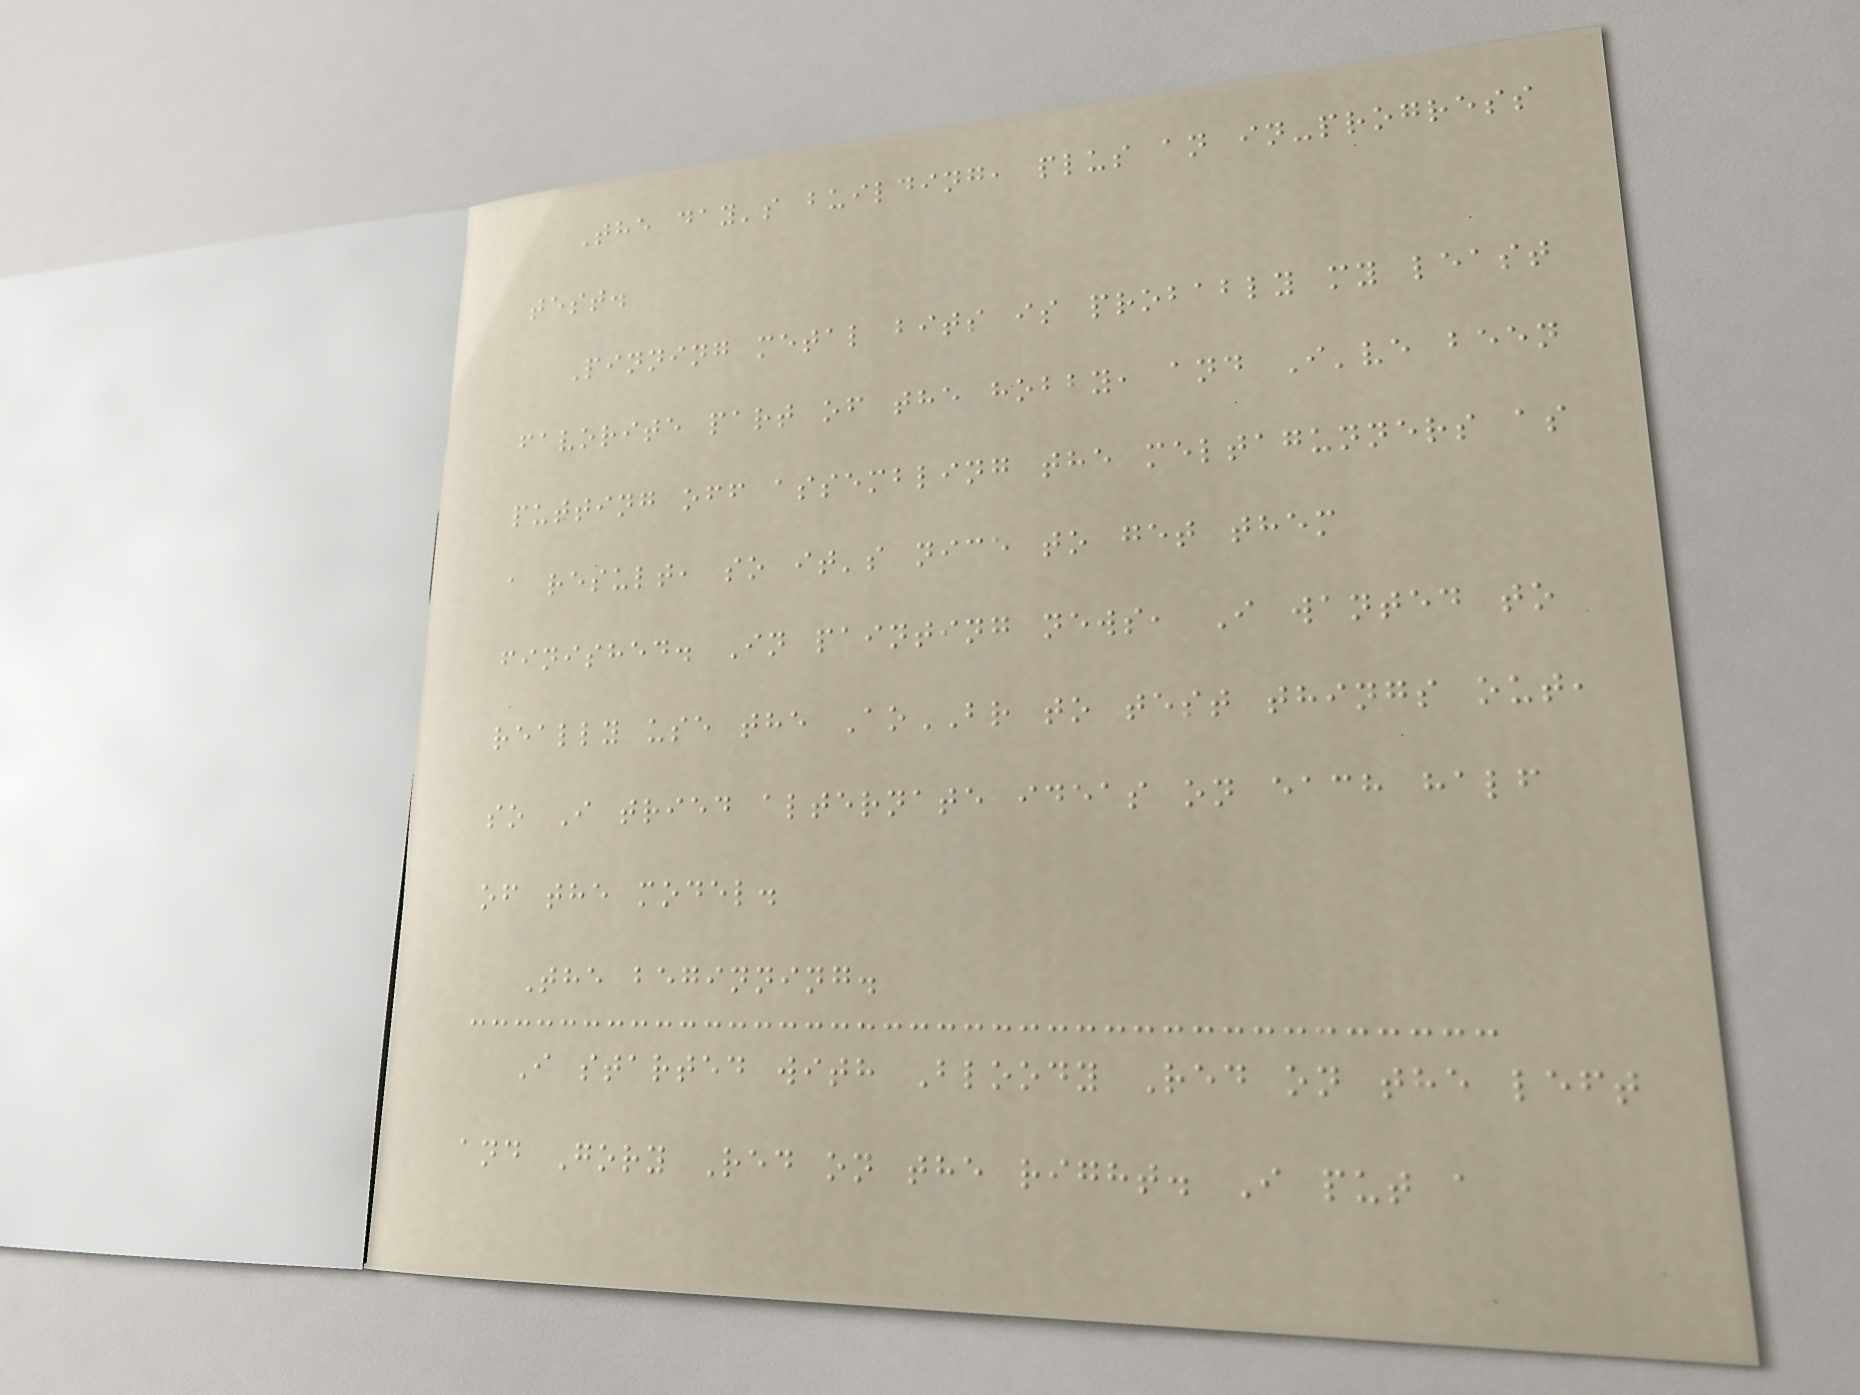The day's building, plus an in-progress
test.
Pinning metal bits is probably my least
favorite part of the hobby, and I've been
putting off assembling the meltagunners as
a result, so it's nice to get them
finished. In painting news, I wanted to
really use the AoBR to test things out,
so I tried alternate ideas on each half
of the model.
The beginning.
I started with Bloody Red on the left
and Gory Red on the right. I put a
